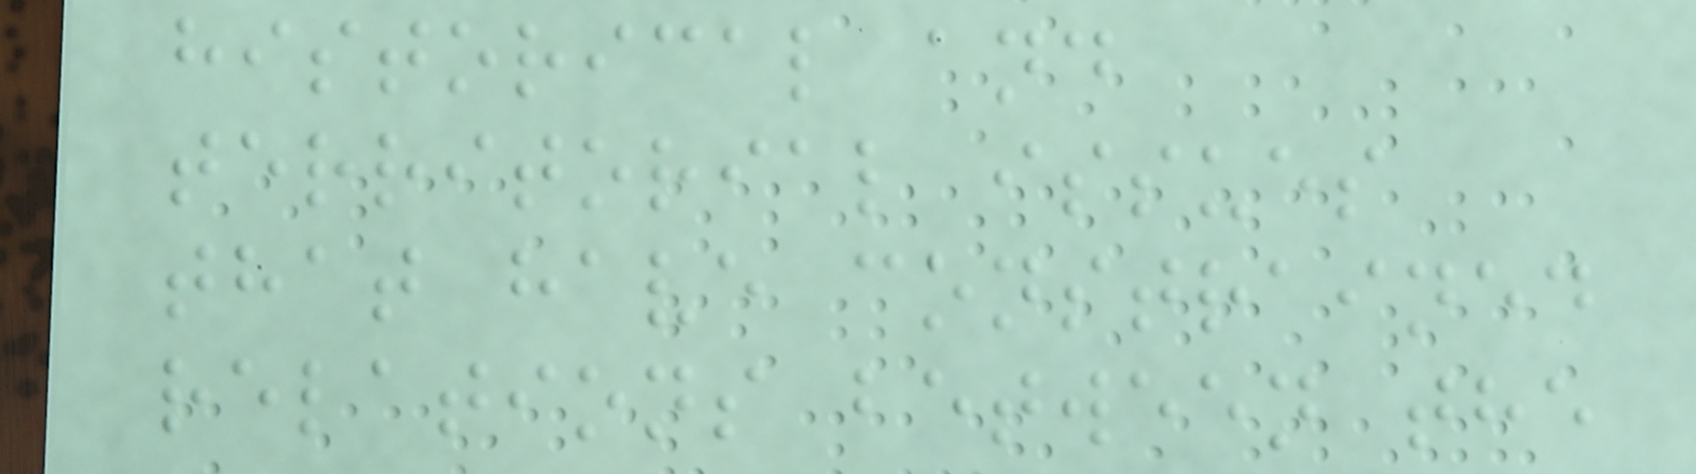historical and
territorial issues
that have constrained
relations between the
